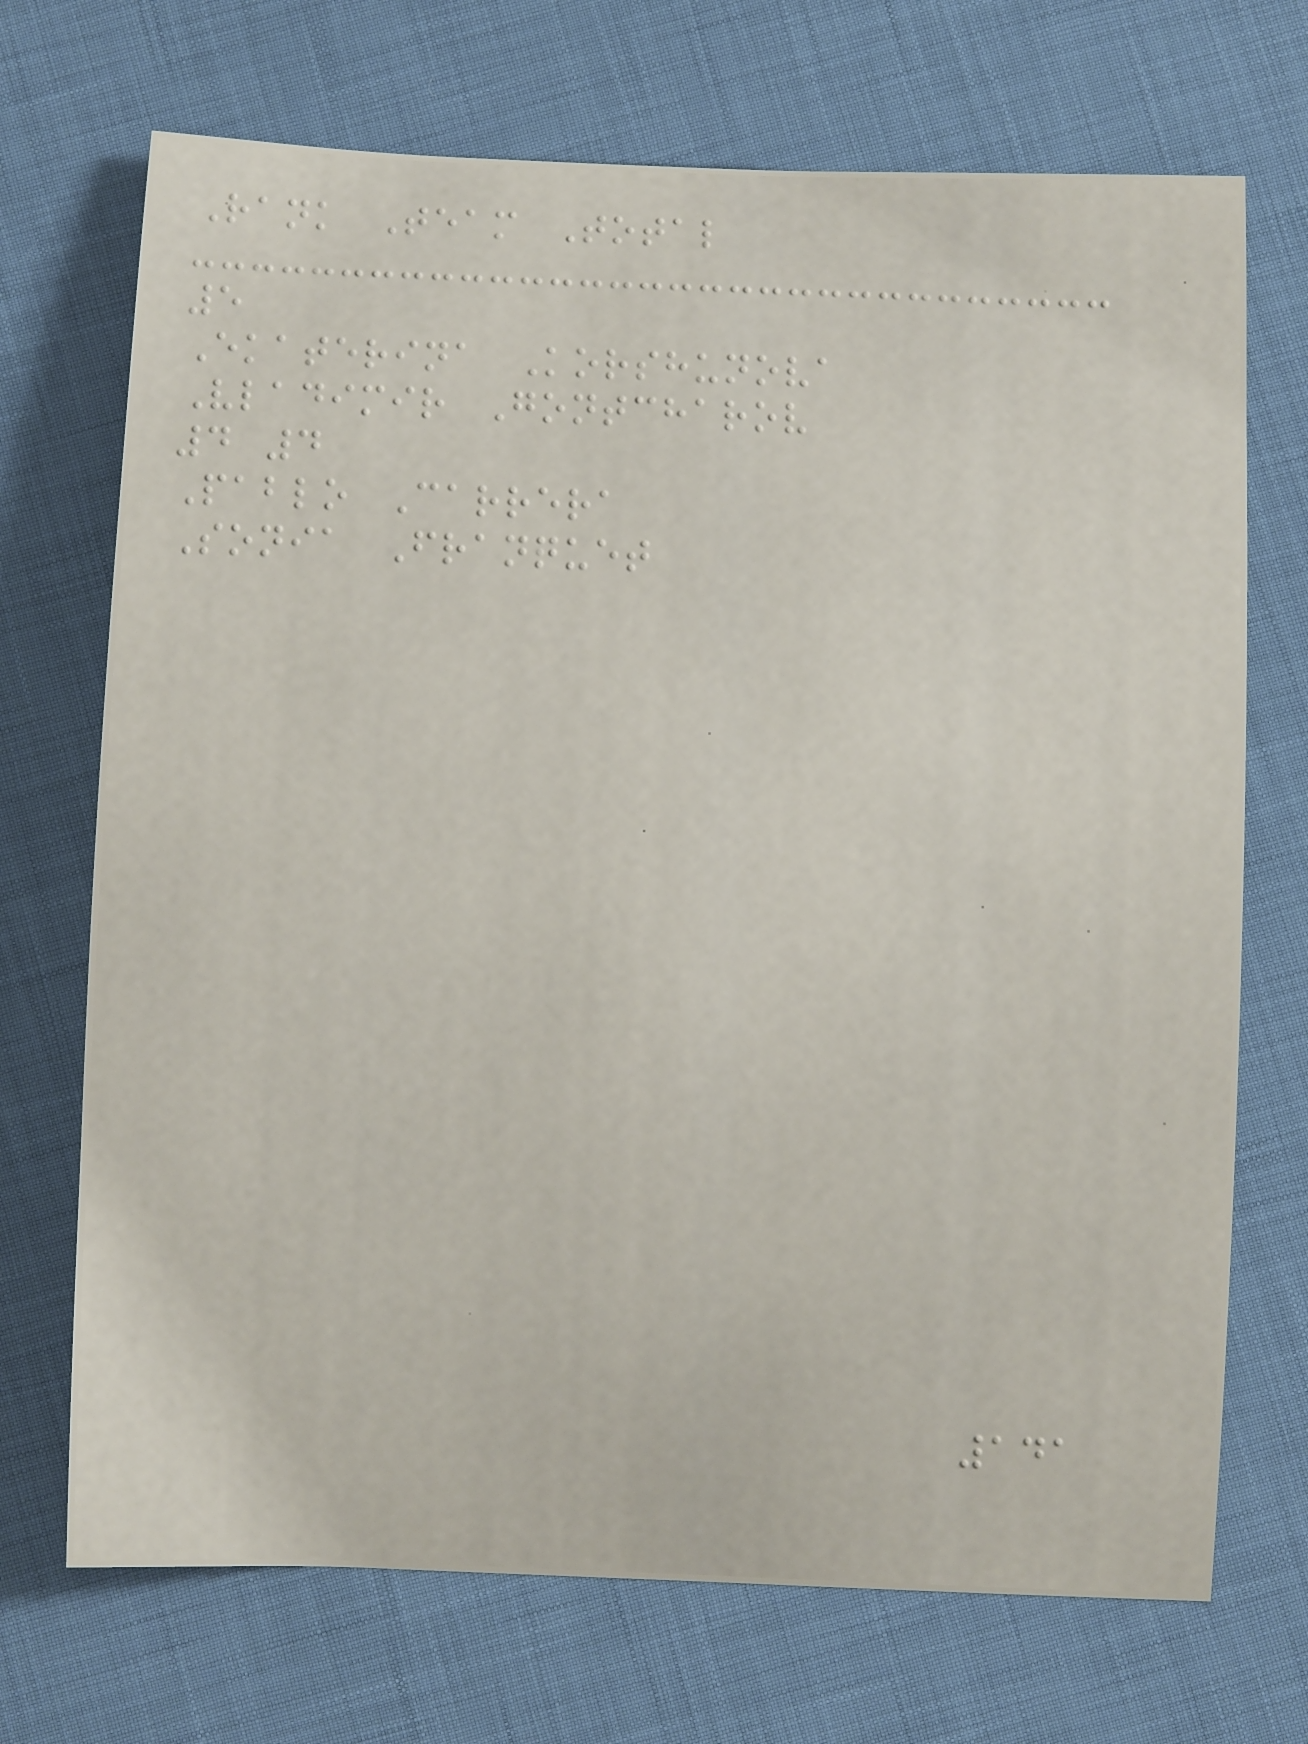Rank Team Total
5
Ekaterina Korshunova
Vladimir Gontcharov
4 4
Pablo Carrera
Sonia Franquet
141
